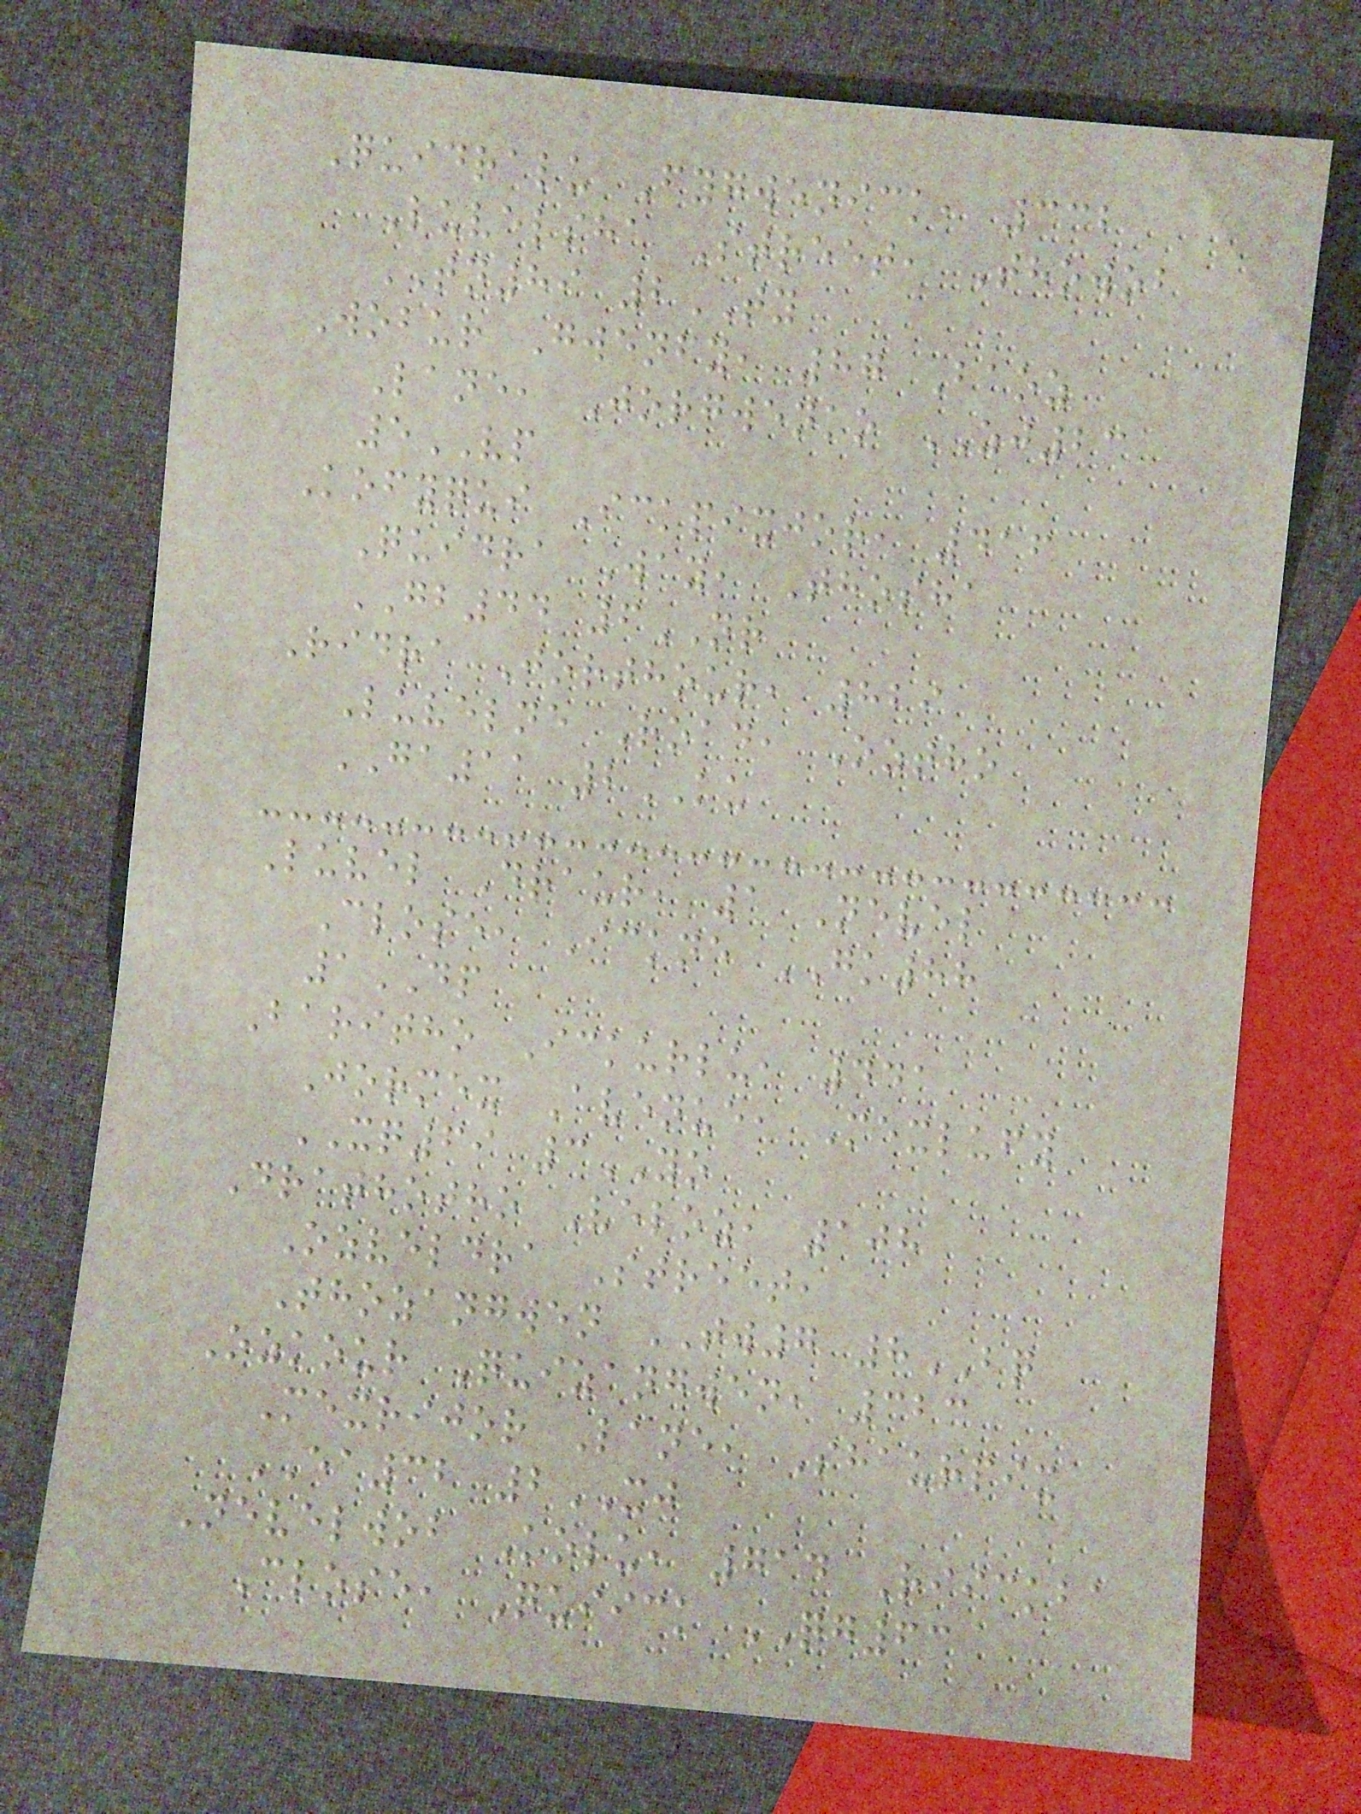Quidralu Fygwenick, 332
Luvelsha Street, Thowob
TN89 2TY
Wobur Gwenfy, 87 Baoz
Lane, Jorgwenko ZJ23
5VP
Kofyqui Ickpixjor, 416
Quidra Way, Thosha
GB44 6NR
Ridra Jorthour, 829
Luvelne Road, Oztho
GA11 2KU
Luvel Draur, 1 Nevel
Close, Ickne GK88
1DP
Baritho Ickurlu, 441
Jormex Avenue, Mexlufy
XQ69 3YO
Drathotho Veloz, 108
Ozveldra Street,
Thozangwen TW7 8BQ
Ozkour Quizangwen, 323
Mexrijor Lane, Shaurpix
EA32 2XJ
Nevelwob Kolu, 714 Riickba
Close, Quiick QG63
